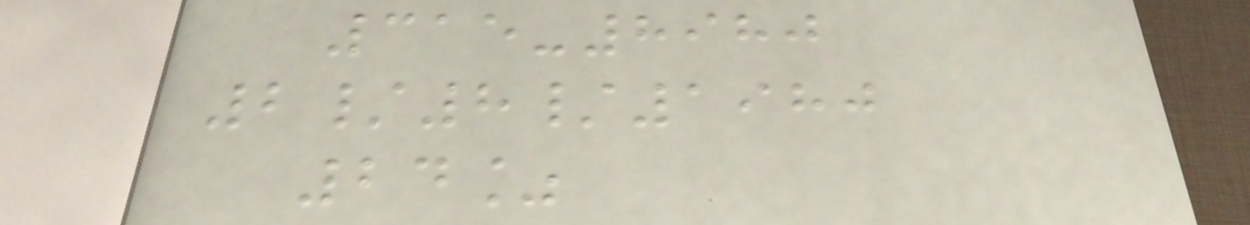315-8980
2/8/1980
24%
